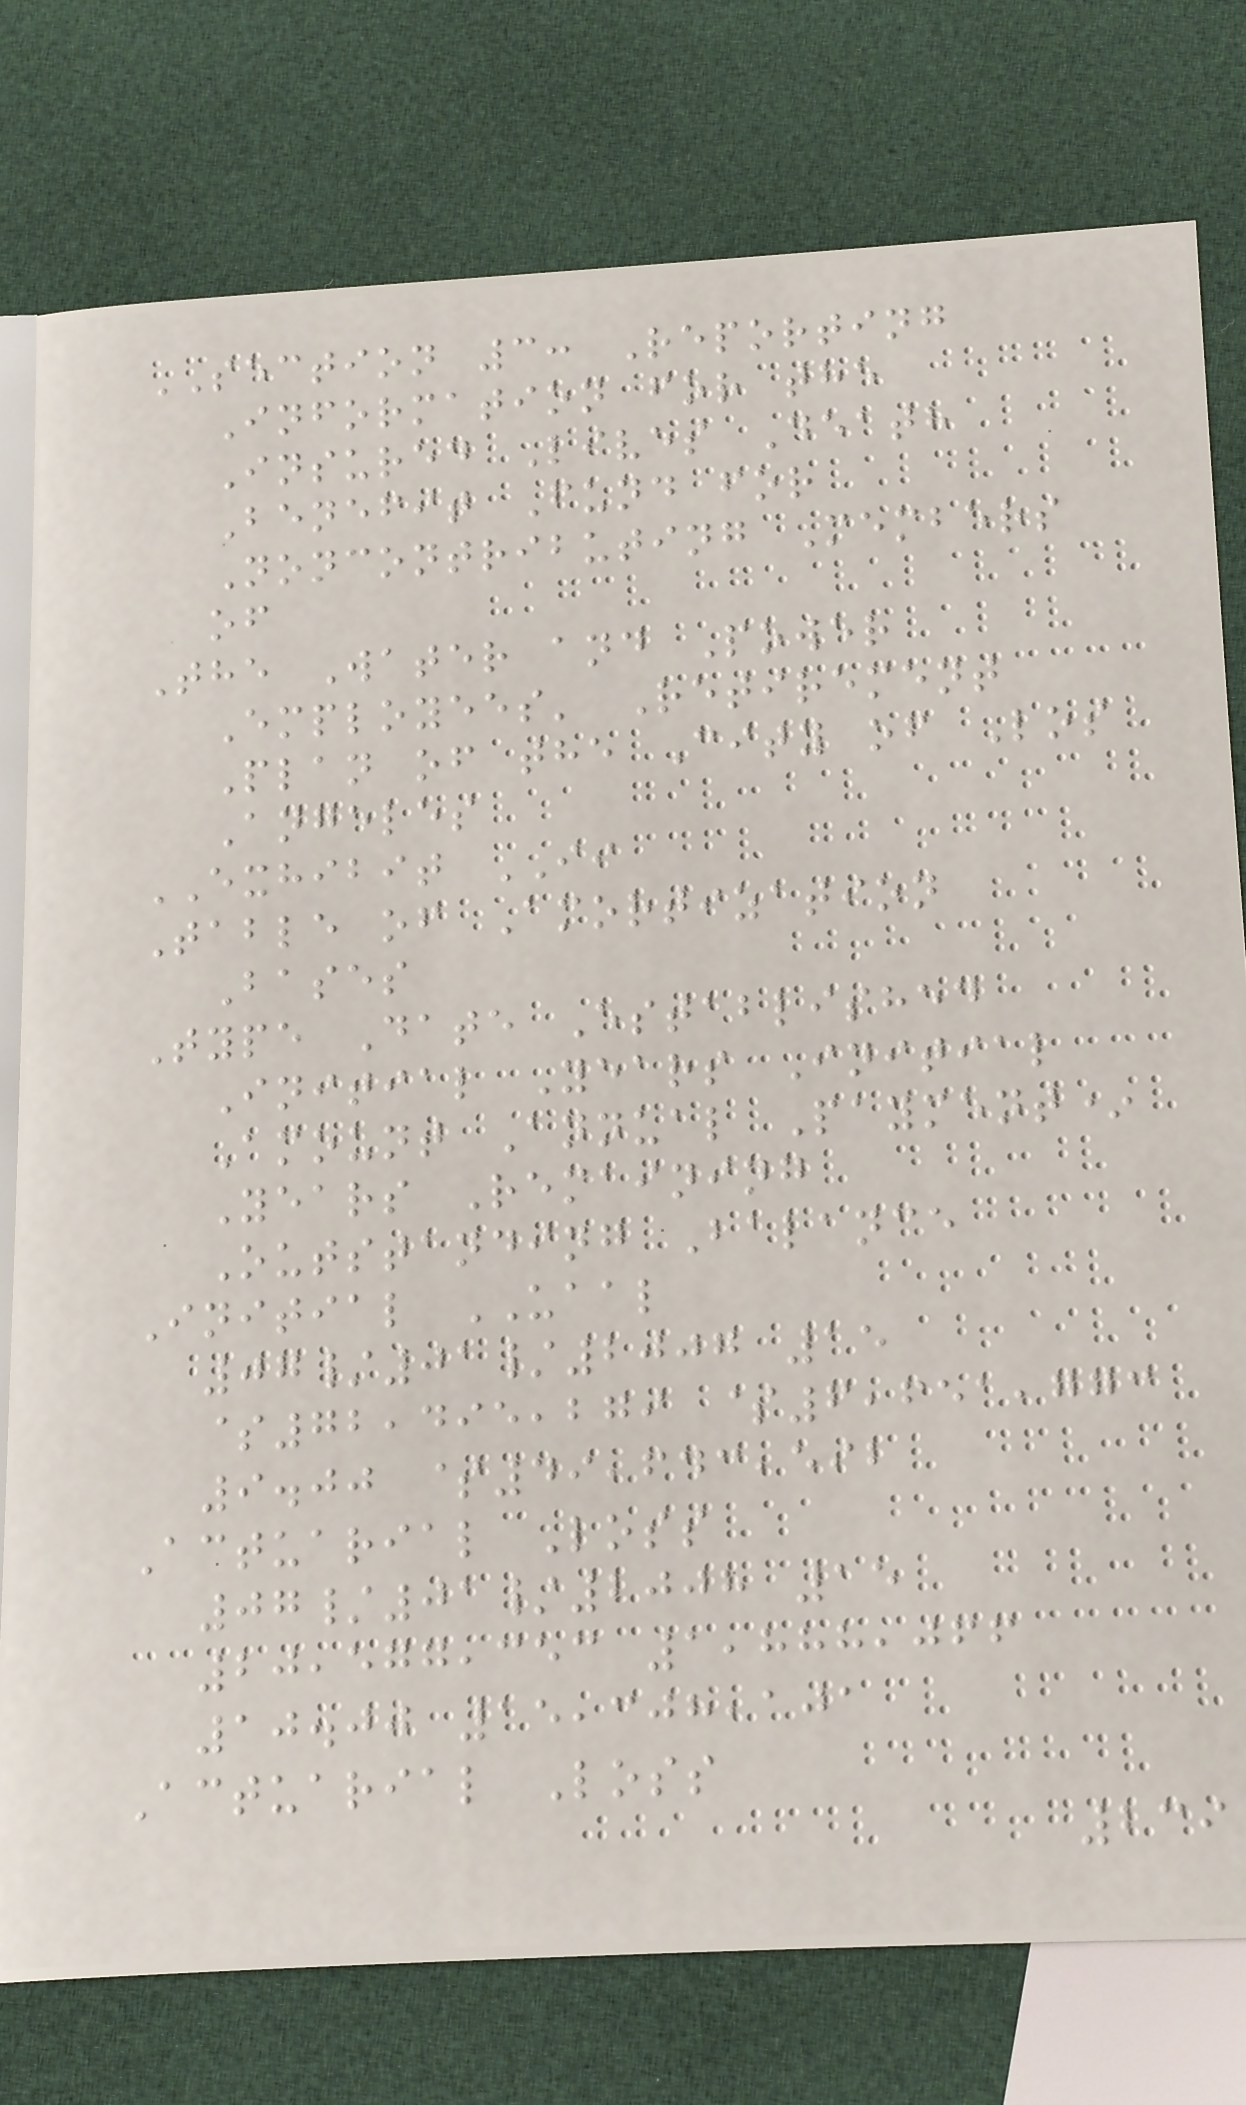SECTION 3: Reporting
Information for the
Insured Lives Death
Benefit Fund for
Noncontributing Members
of
The Water and Power
Employees' Retirement
Plan of the City of Los
Angeles
EXHIBIT II
Table of Amortization
Bases
Type Date Established
Initial Years Initial
Amount Annual Payment*
Years Remaining
Outstanding Balance
Initial UAAL
07/01/2007 15
$72,495,279 $6,651,773
9.00 $49,643,592
Actuarial Loss
07/01/2008 15
20,577,353 1,888,066
10.00 15,308,101
Actuarial Loss
239
